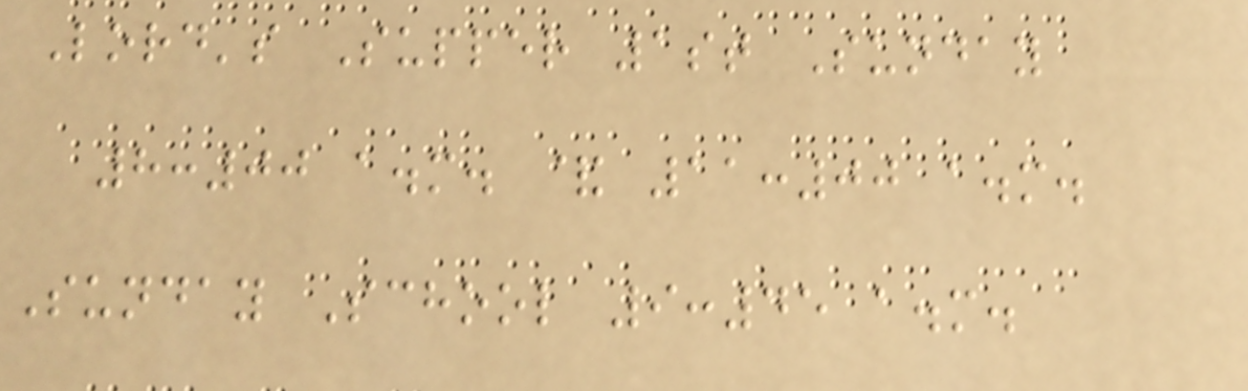Lord's Supper 1st Sunday
8:00 a.m. & 11:00 a.m.
Sunday School 9:45 a.m.
